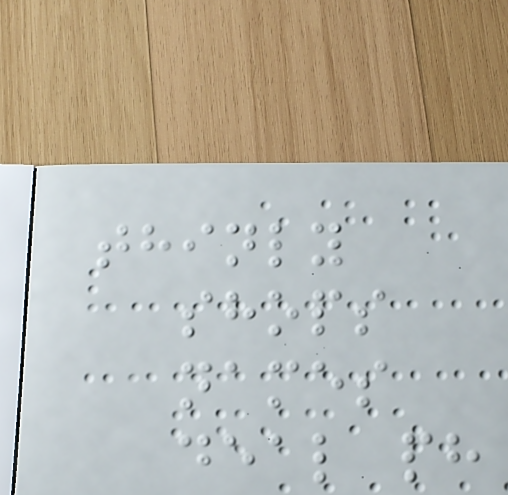thinly
shops
names
deal ph
